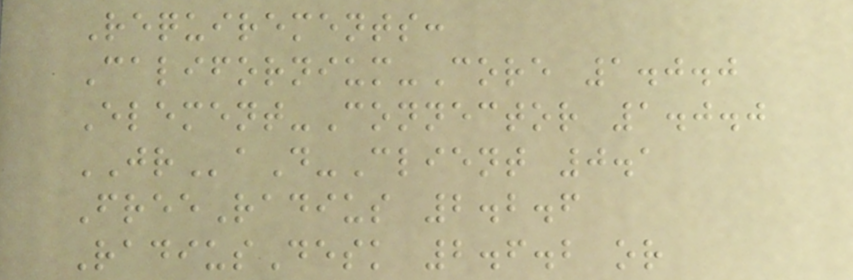Requirements:
Californium-Core 1.0.0
Element-Connector 1.0.0
JRaD-Client 0.1
FreeRadius 2.2.6
RadiusDesk 2.6.2 or
